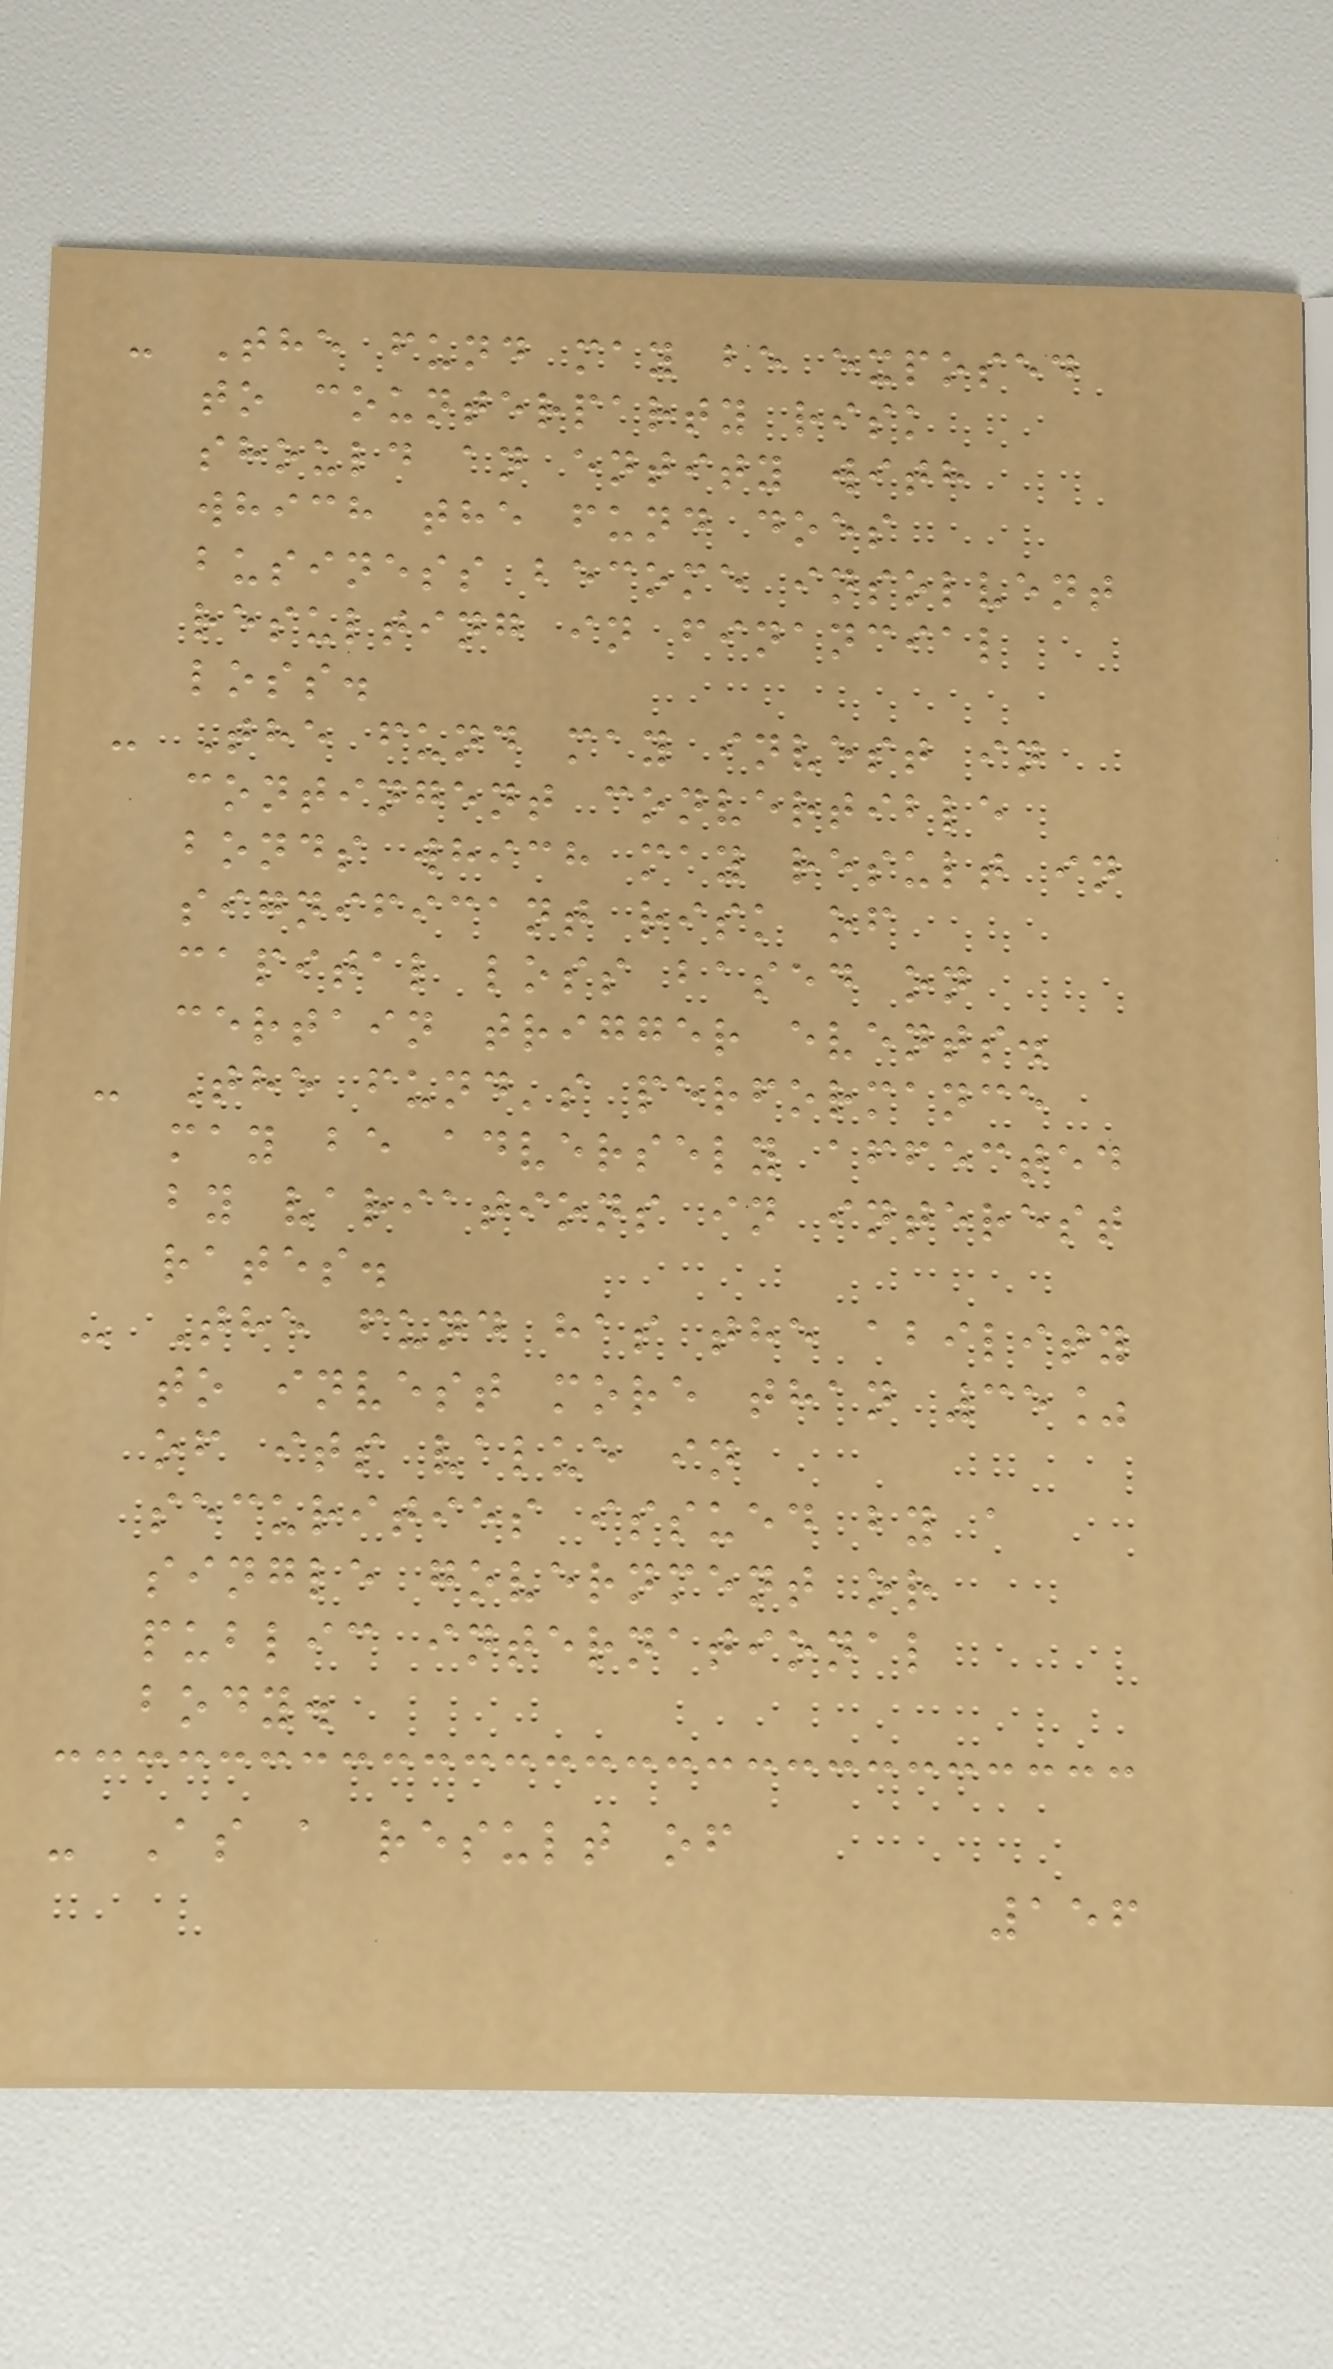- The fund may be exposed
to counterparty risk
should an entity with
which the fund does
business become insolvent
resulting in financial
loss.
- The fund may invest in
contingent convertible
bonds which may result in
significant risk of
capital loss based on
certain trigger events.
- The fund's performance
may be adversely affected
by variations in interest
rates.
- The fund has the ability
to invest more than 35%
of its value in
securities issued by a
single government or
public international
body.
- As a result of
156
